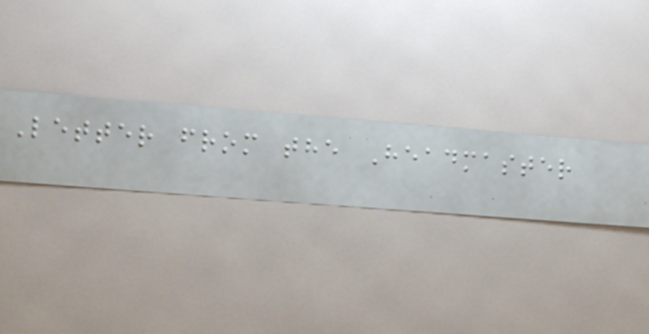Letter from the Headmaster
